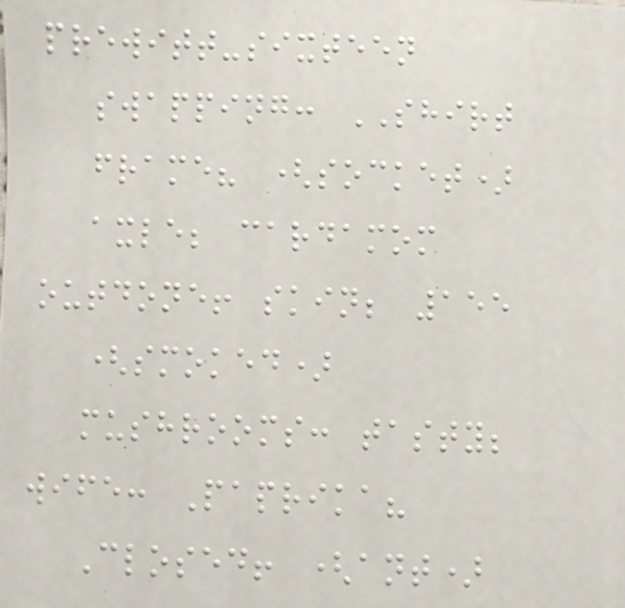prewitt-sixteen
swapping: SHIRT
frame? (socket)
axle; cardamom
outdone! skin; 155
(smoked)
mushrooms: tasty;
wife: Paprika?
Closed! (ant)
